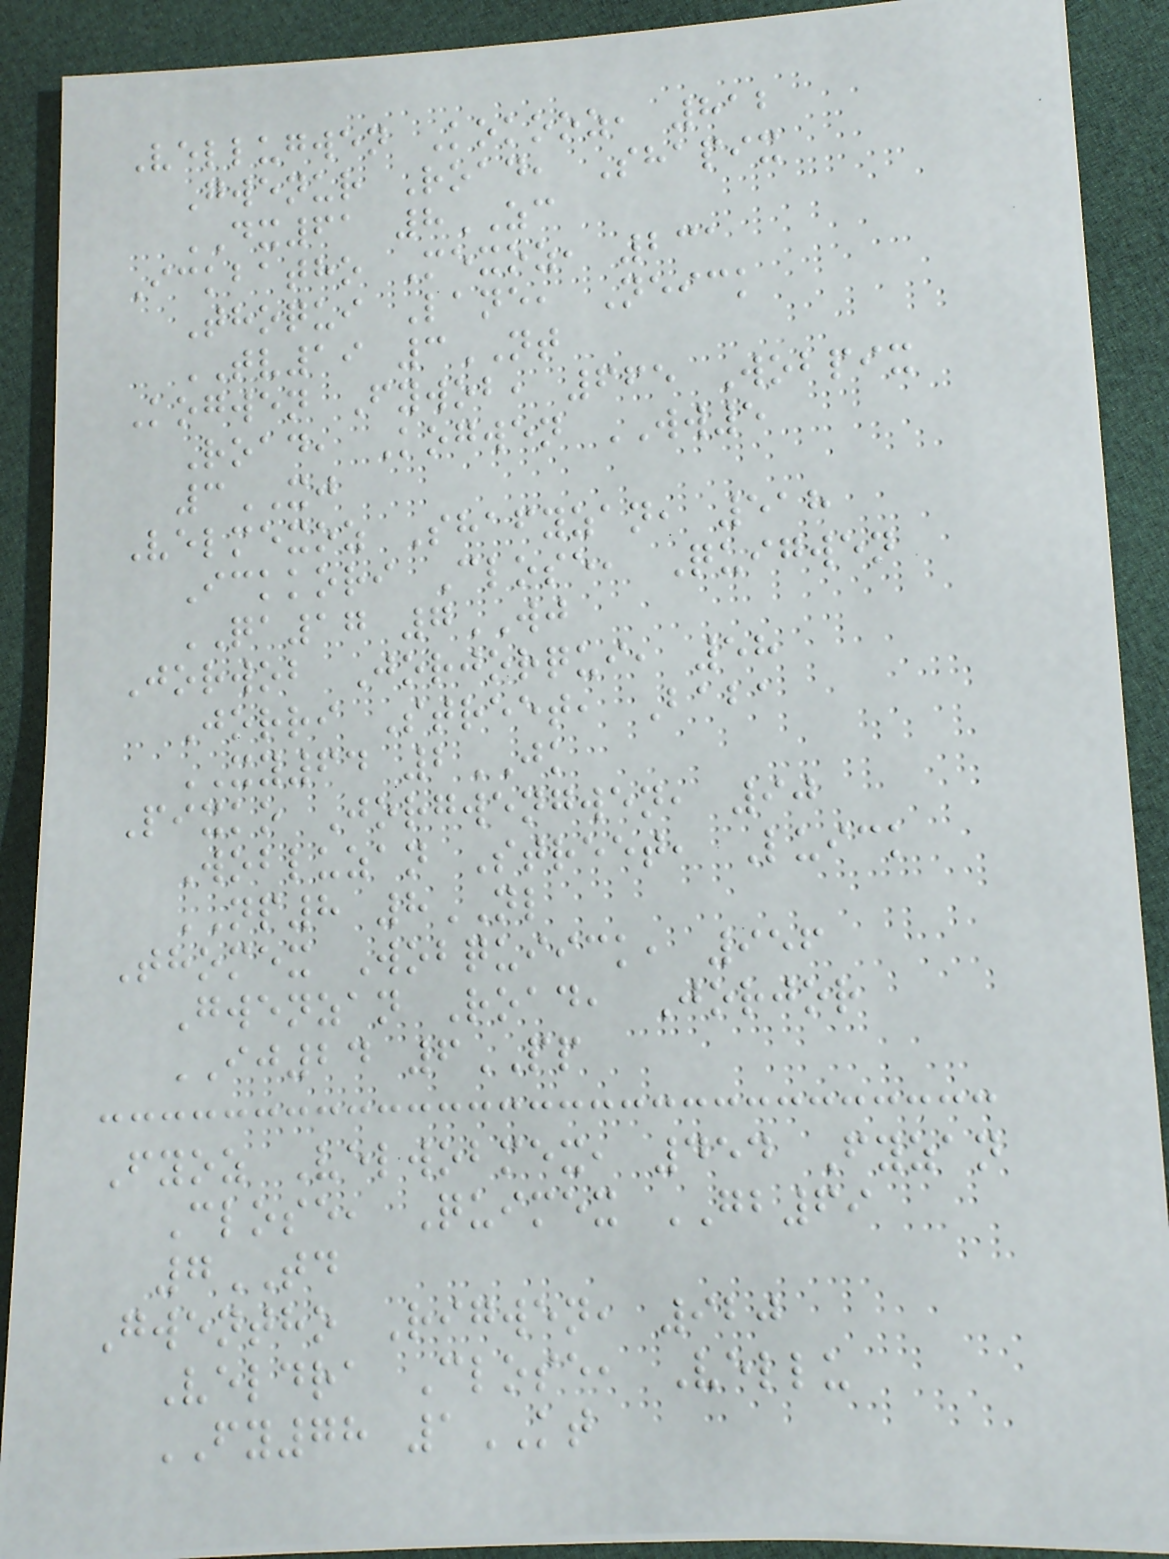Vellugwen Kokooz, 812
Gwenur Road, Shapix
DX61 8ZC
Ickbatho Mexoz, 231
Thoqui Lane, Neick
TV19 3NT
Kogwen Fywob, 665 Wobpix
Road, Kogwen WW5
3XJ
Velmexoz Shafyzan, 518
Ickkori Close, Quigwen
QA17 7WJ
Jorwob Jorjorqui, 58
Jorri Street, Baba
XY64 2JK
Pixko Jorgwengwen, 90
Wobluzan Street, Luick
NP8 8NL
Thomex Wobquiick, 956
Gwenzan Road, Jorjor
IJ24 6PP
Fyoz Velwobmex, 454 Fyzan
Close, Quimex GB69
7TD
Gwentho Rigwen, 920
Veldra Close, Vellu
FY78 1KT
